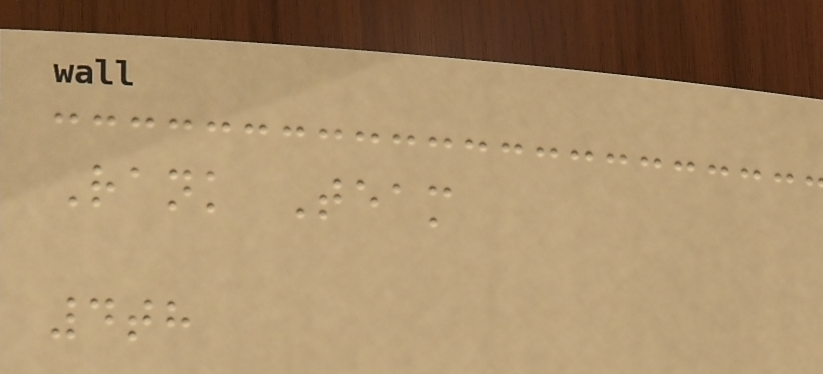Rank Team
4th
